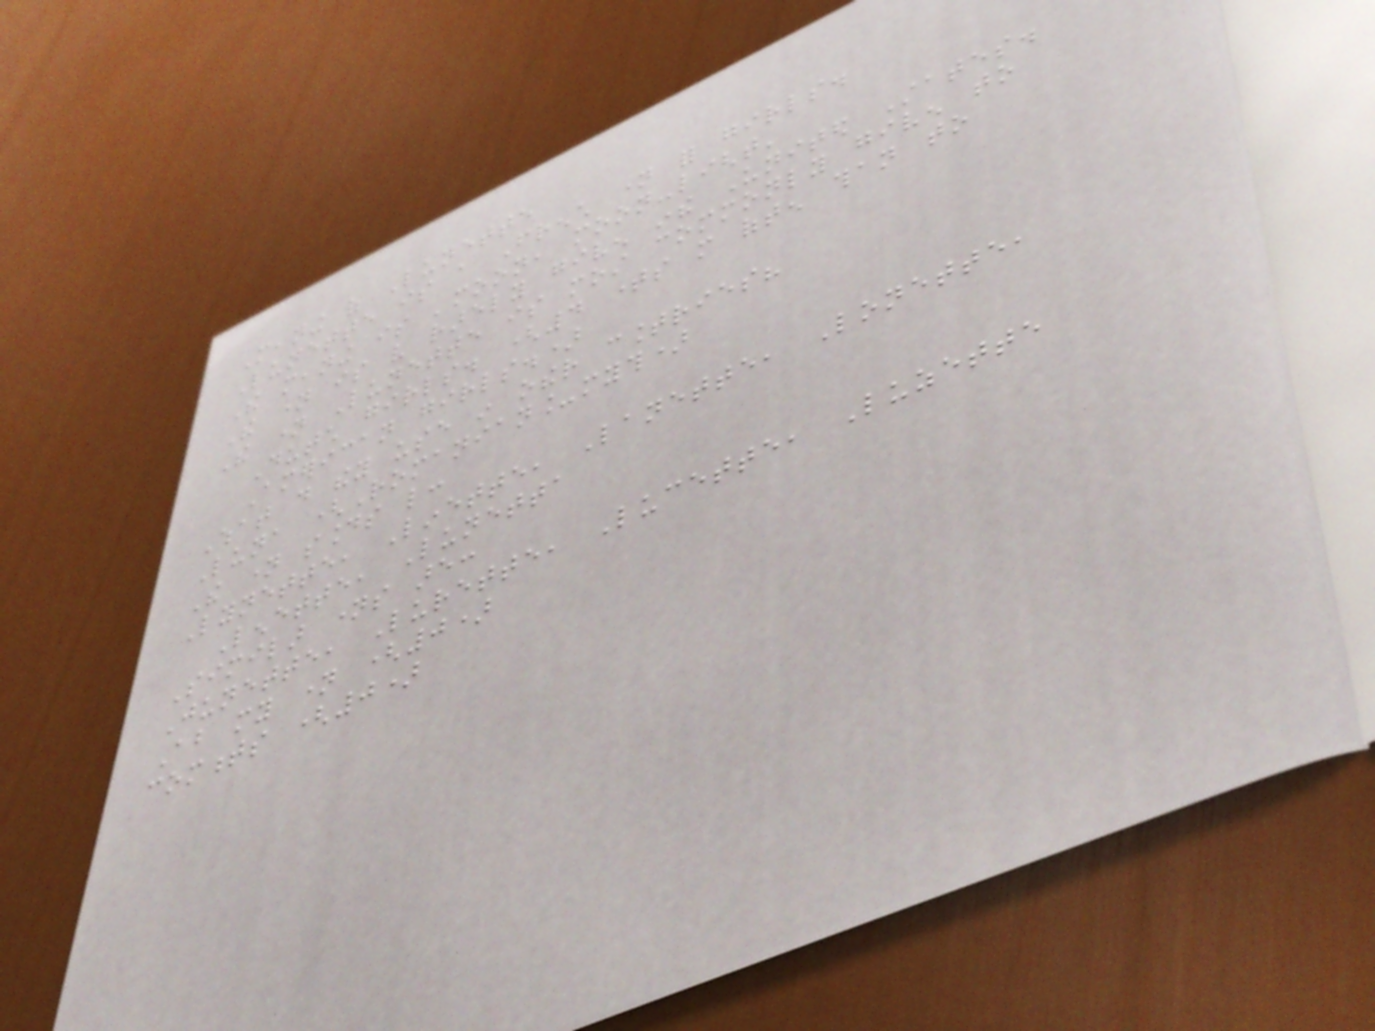Meaning of Lunette
Lunette is a French name for girls.
The meaning is 'moon, moon-light'
The name is very rarely given inthe United States.
The name Lunette is most commonly given to
Dutch girls. (4 times more often than to
American girls.)
What do they use in other countries?
Luna (Romanian_myth)
The name sounds like:
Lynette, Linette, Lanette, Lonette,
Lenette, Lunetta
Similar names are:
Junette, Lurette, Lucette, Luzette
About my name (0)
comments (0)
